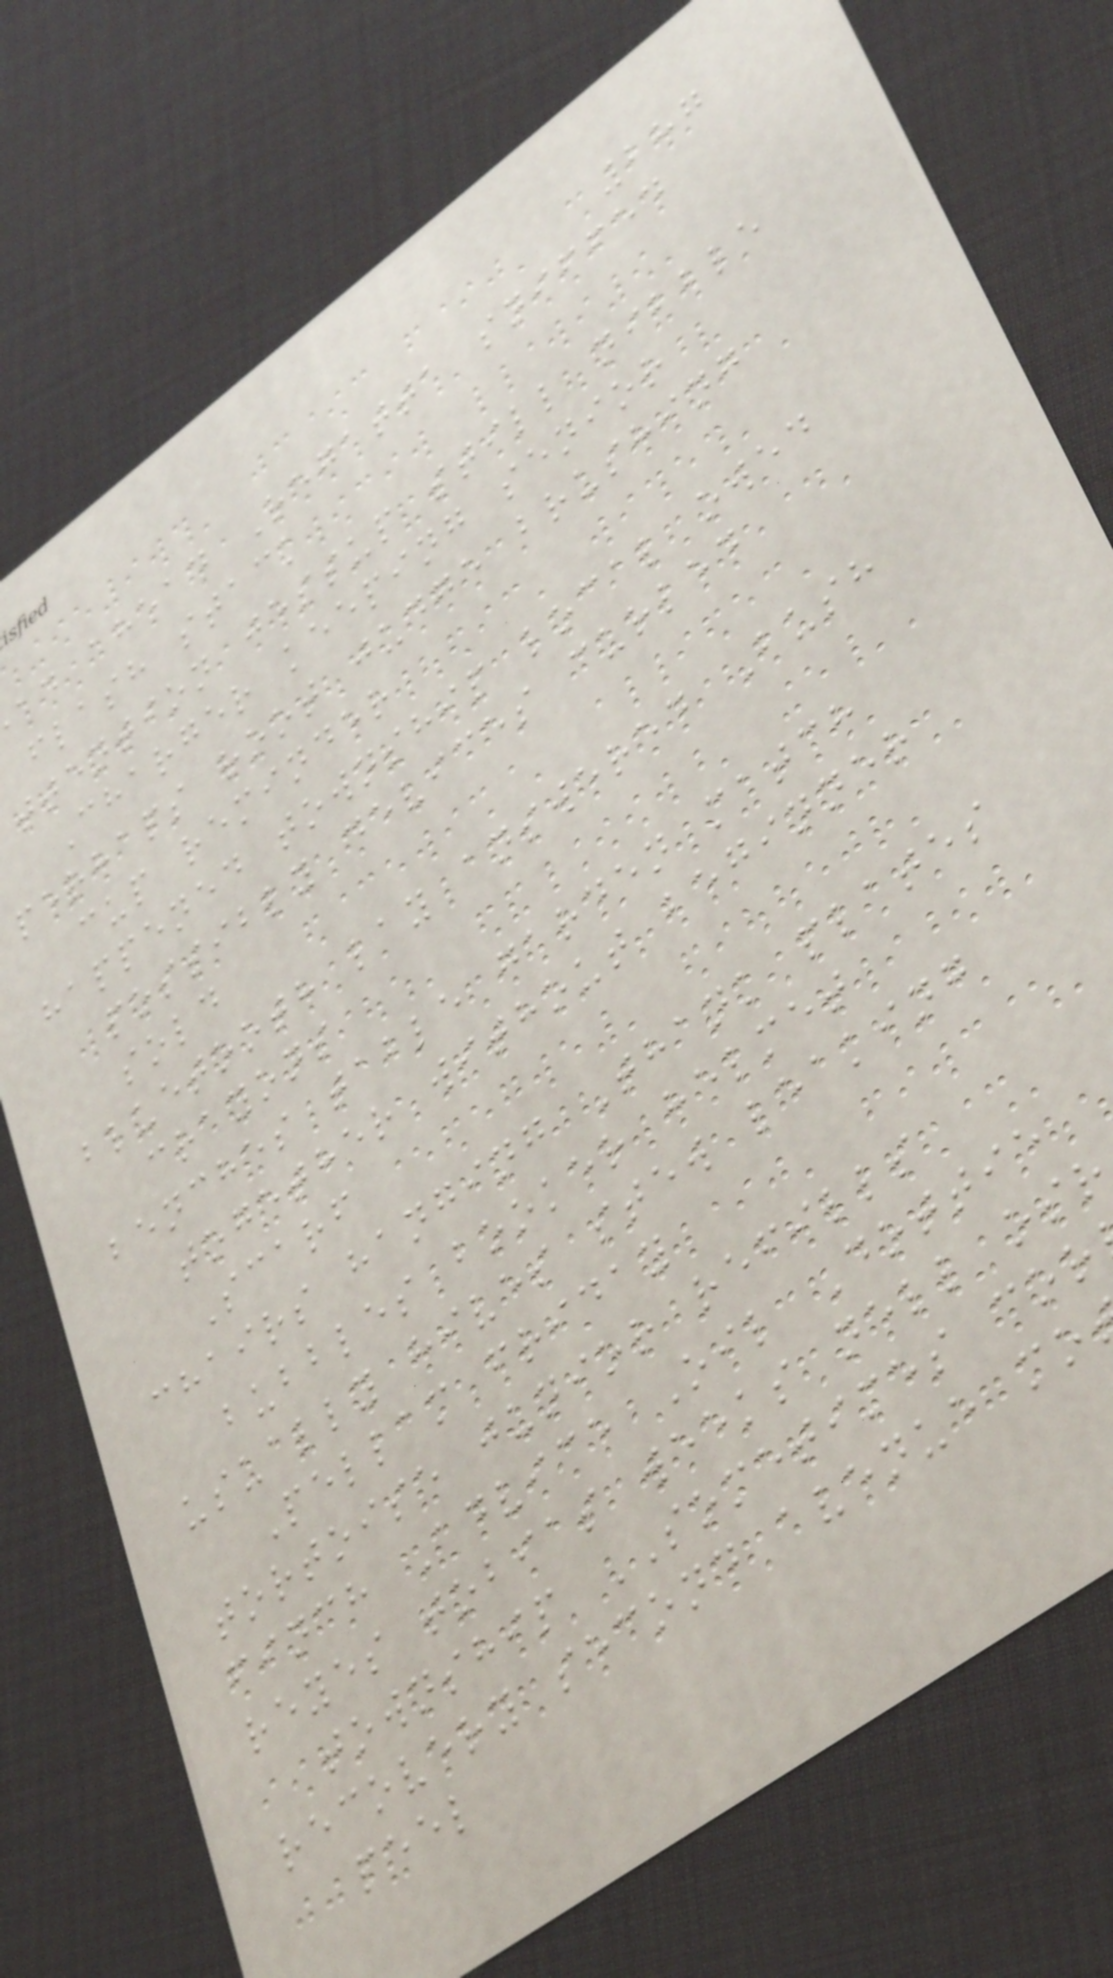287
ad ahead Regatta sniffed
flash stack
ttention jessup still nibble
Charger keeping senior
perhaps root judge brushing
cup reminder
happened township local owed
possibly devices curled
sold
bluetooth lay answered Bush
crayons
benches table garden match
together without beginner
Scarf
chairs hanging Thank plates
bubbles booker helmet
usually hives stew leaking
Pellam friday
tortoise junior refills
finch Advice Oil Dottie
reyes tobias weeks nell osr
township SOMETIMES cor
recovery second avenue mo
peel
